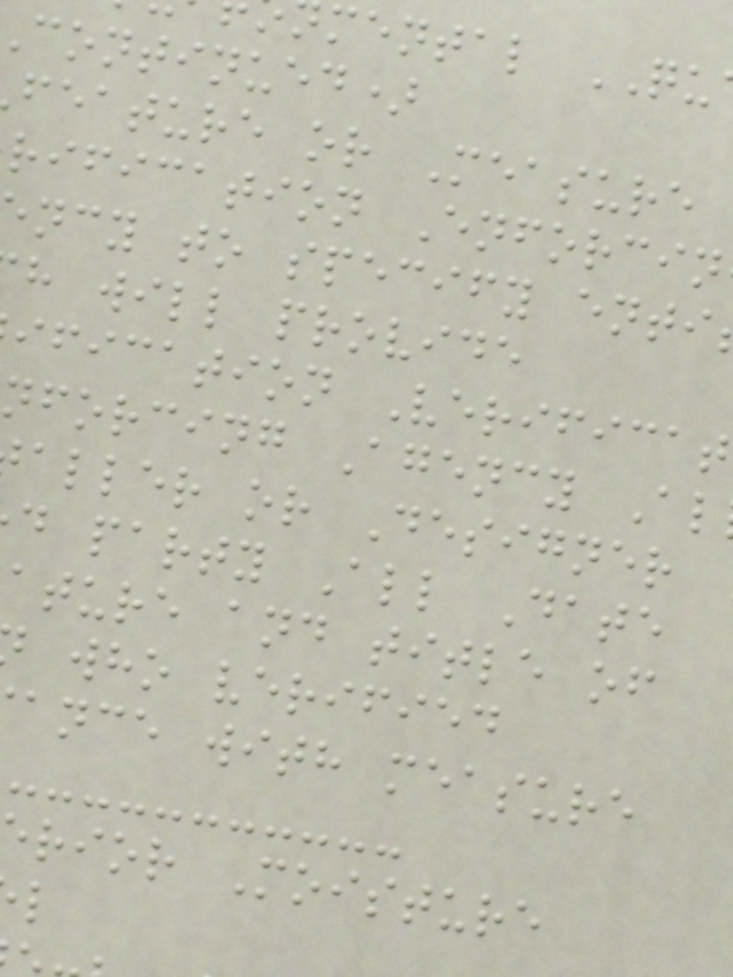mental QU
continued)
feature or Measure
rification Enforcin
ncy to specify enti
h will provide
ification Verificat
nforcing Agency Al
aller or Designer
d party All Date
ature and title of
who verified
ance with measure
rior Moisture
